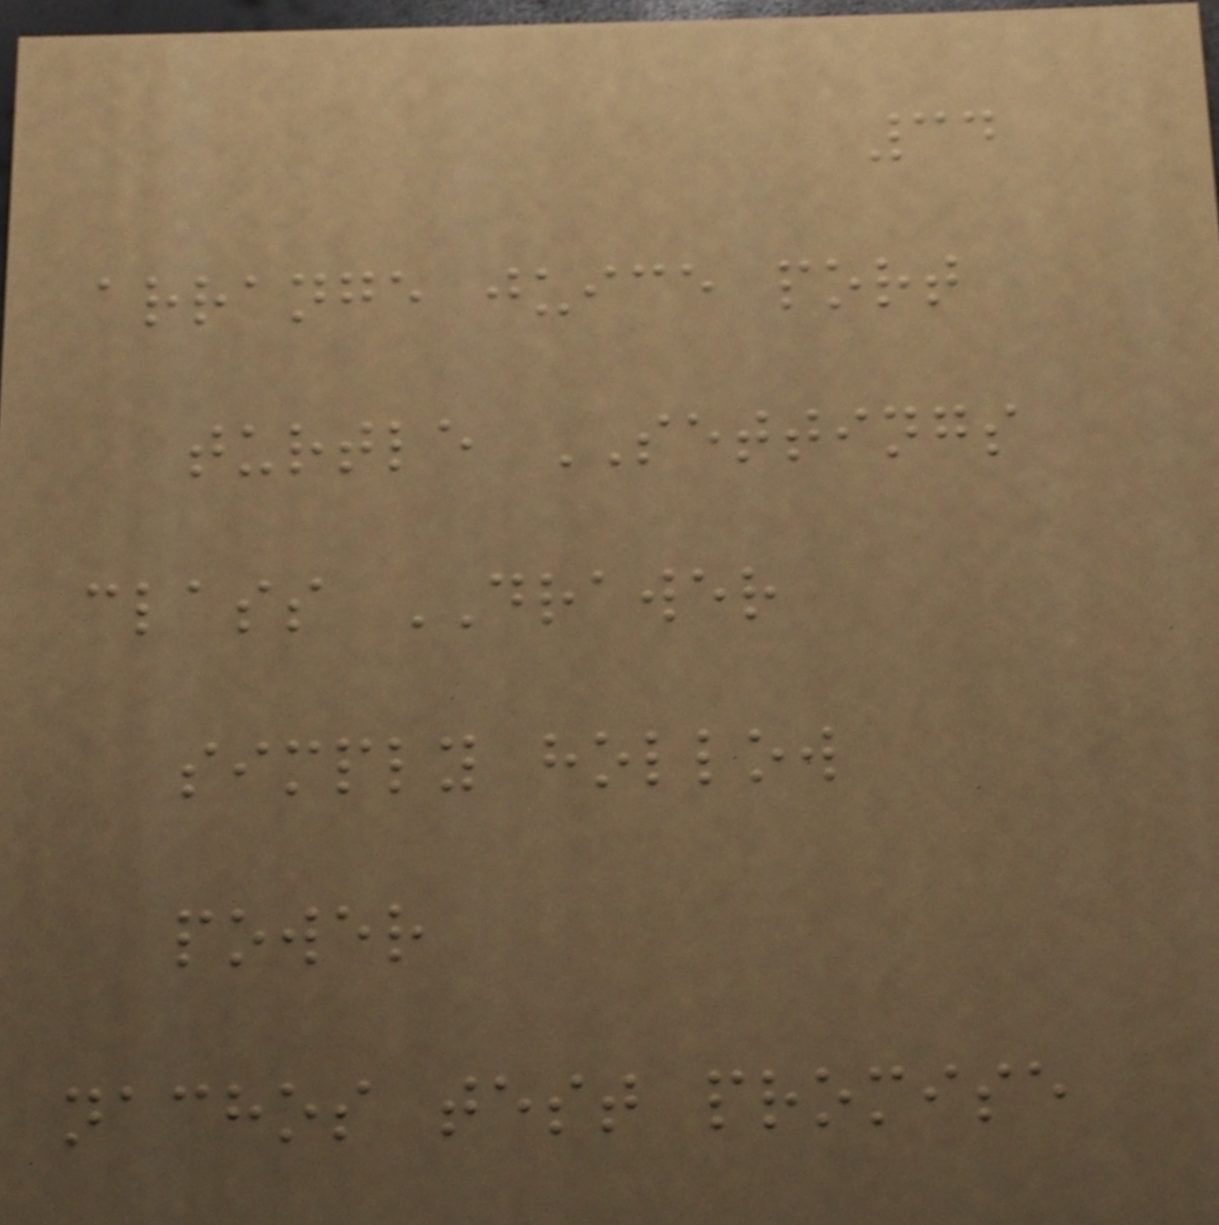34
arrange juice port
turtle SETTINGS
class DRAWER
simply hollow
power
nachos test promise
